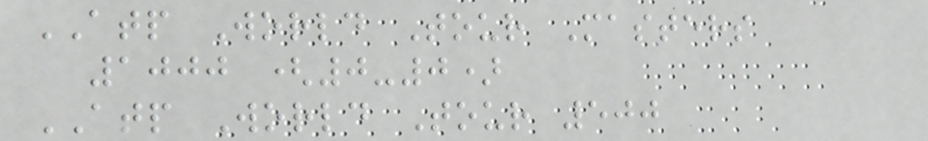ATP World Tour Masters
1000 (0-0)
ATP World Tour 500
